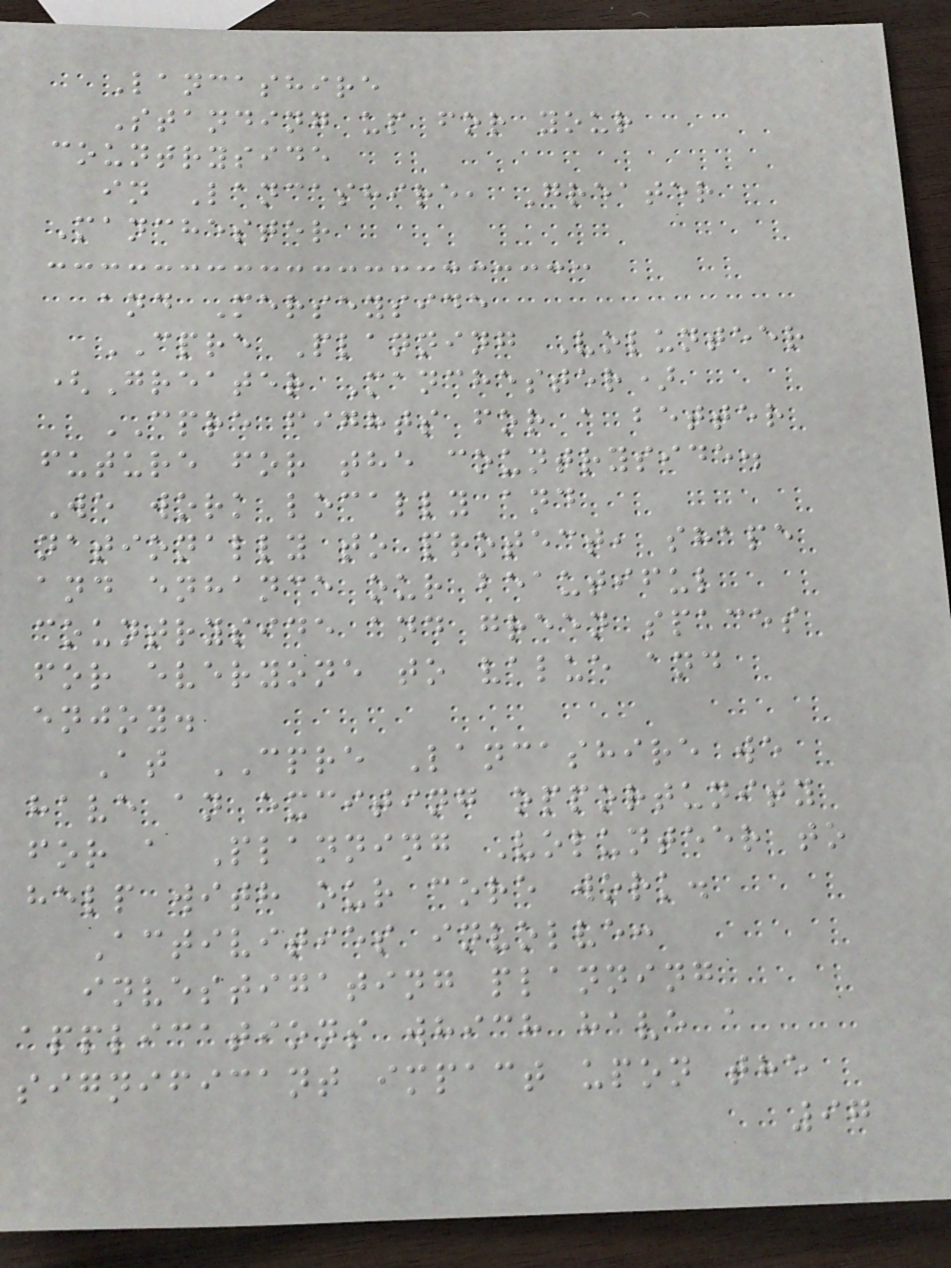Lancashire
Standing up for your
countryside
in Lancashire, Greater
Manchester
and Merseyside
CPRE Planning Volunteer
(Greater Manchester)
CPRE fights for a better
future for the countryside.
We work locally and
nationally to protect, shape
and enhance our beautiful
countryside and green spaces
for everyone to value and
enjoy.
At CPRE Lancashire we
have an exciting opportunity
for a Planning Volunteer to
help with our core work.
Activities involve:
investigating planning
applications which have a
significant impact upon the
97
